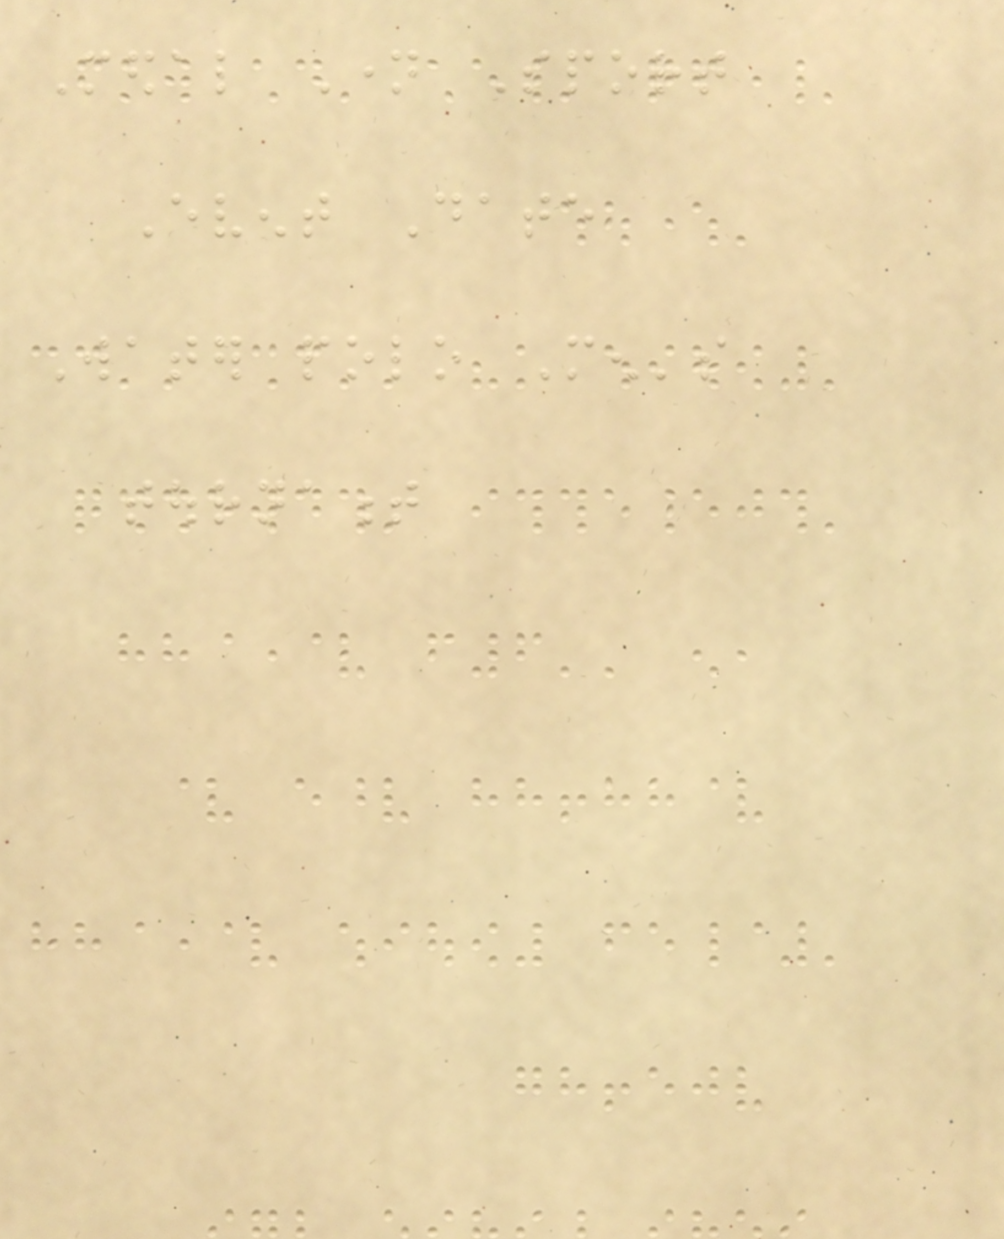Medal Name Sport
Event Date
Water polo Men's
tournament
